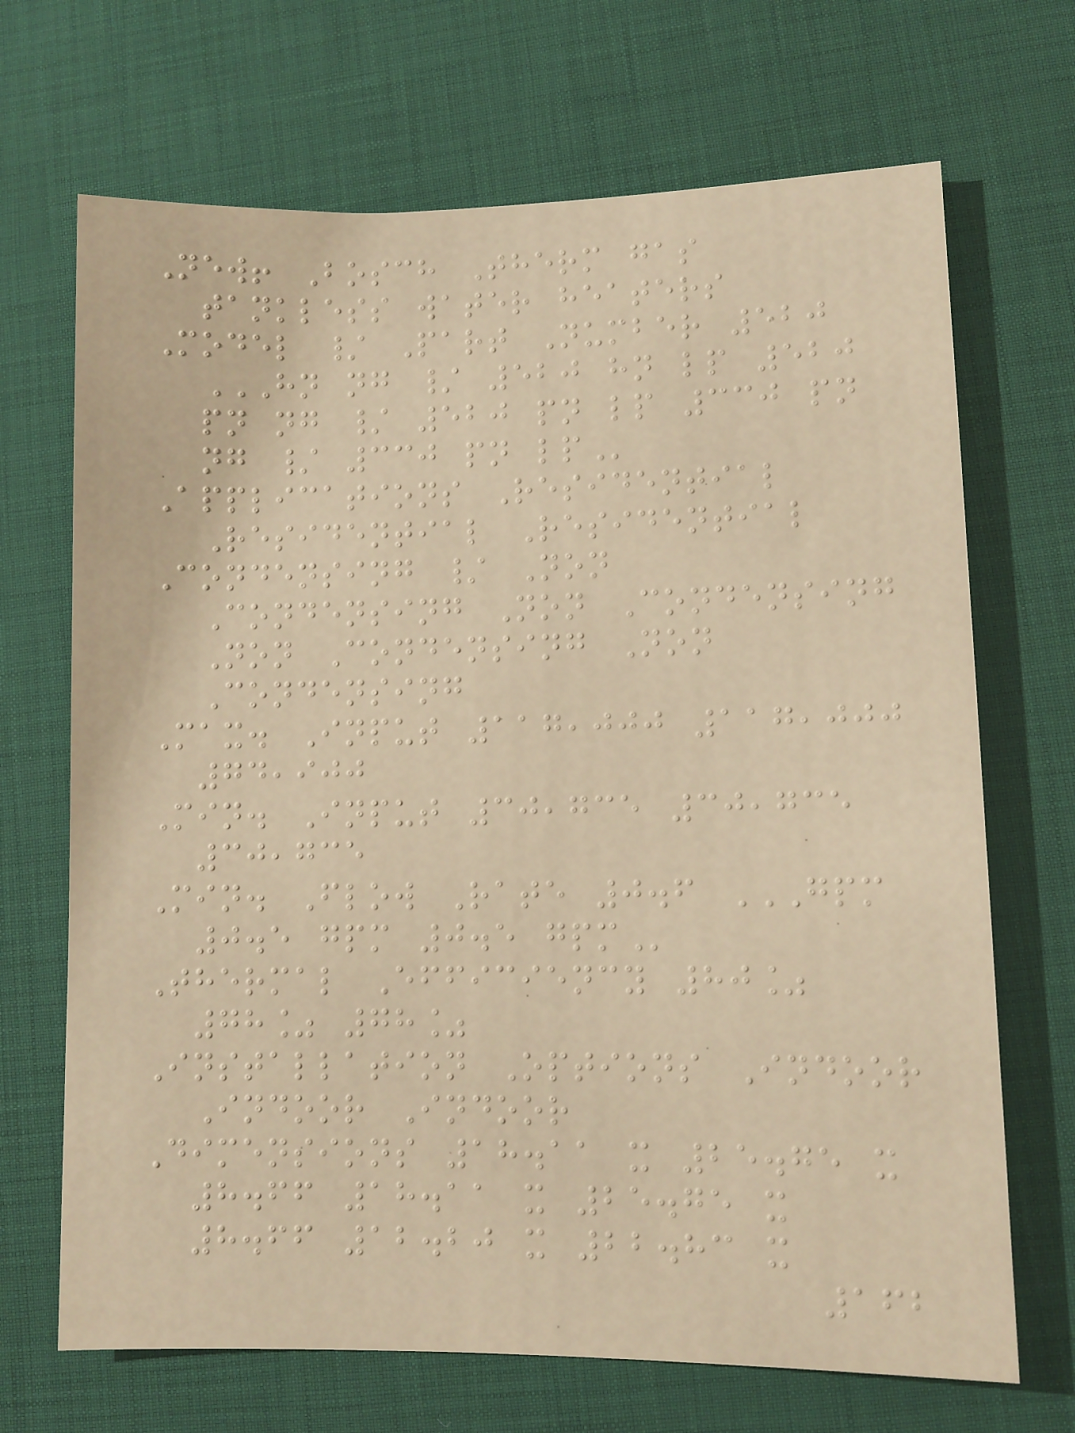New! Bosch Therm gas
tankless water heaters
Model / Part Number 520
HN NG / 520 HN LP 520
PN NG / 520 PN LP 330 PN
NG / 330 PN LP
Applications Residential
Residential Residential
Condensing / Non
Condensing Non Condensing
Non Condensing Non
Condensing
Max. Input 117,000 117,000
74,900
Min. Input 30,735 30,735
30,735
Min. Flow Rate 0.6 GPM
0.5 GPM 0.5 GPM
Thermal Efficiency 80%
78% 78%
Installation Options Indoor
Indoor Indoor
Dimensions 18.11 x 25.75 x
8.66 18.11 x 25.75 x
8.66 12.20 x 22.83 x
162
